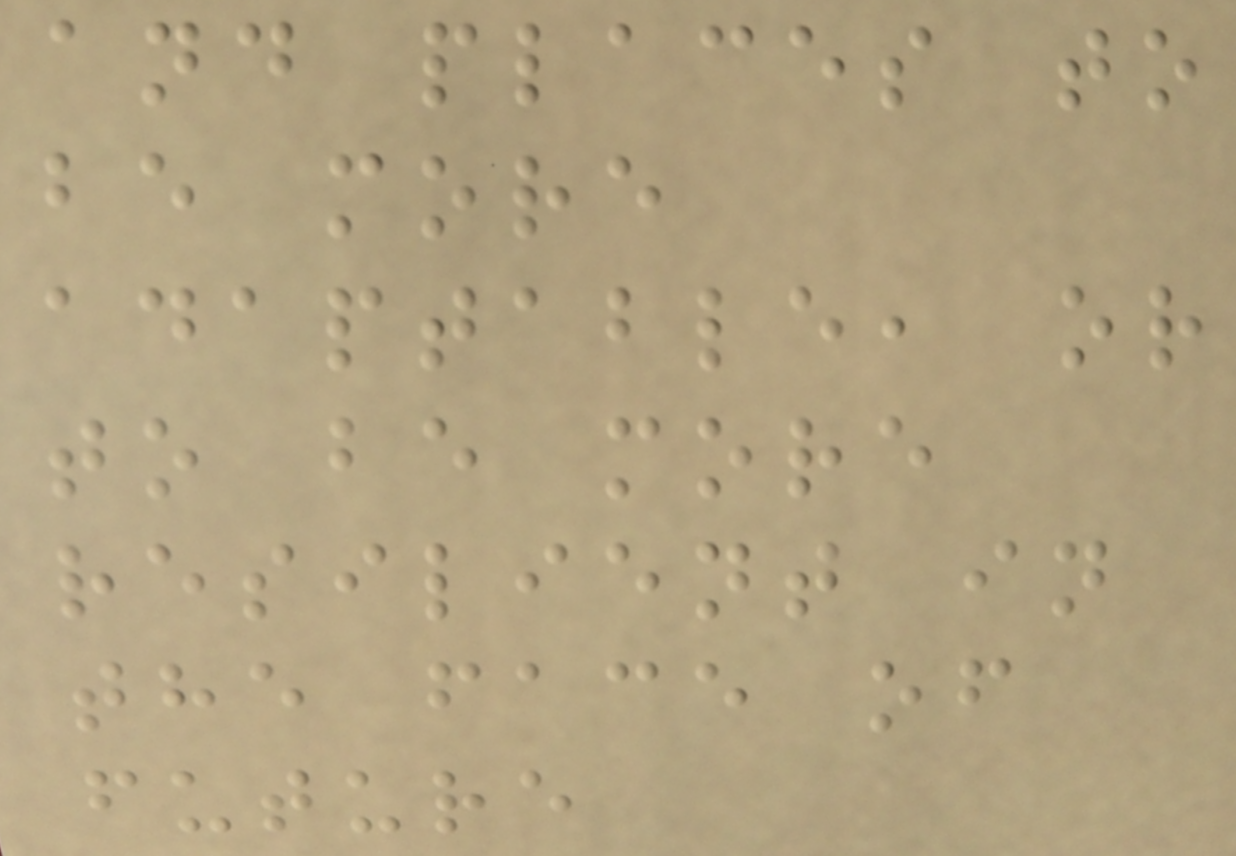and places to
be more
adaptable, or
to be more
resilient in
the face of
future
